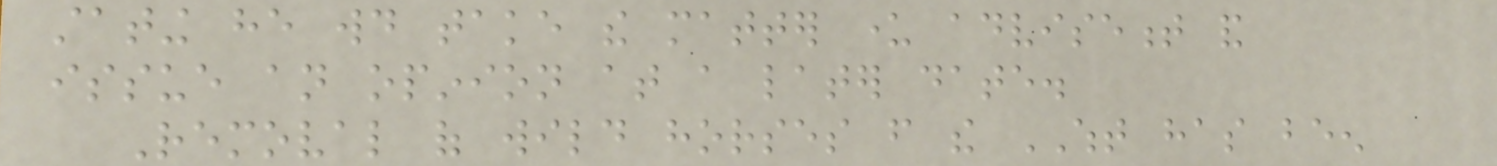stating he would take the matter under advisement and
issue an opinion at a later date.
Removal of wild horses from the WHT has been
